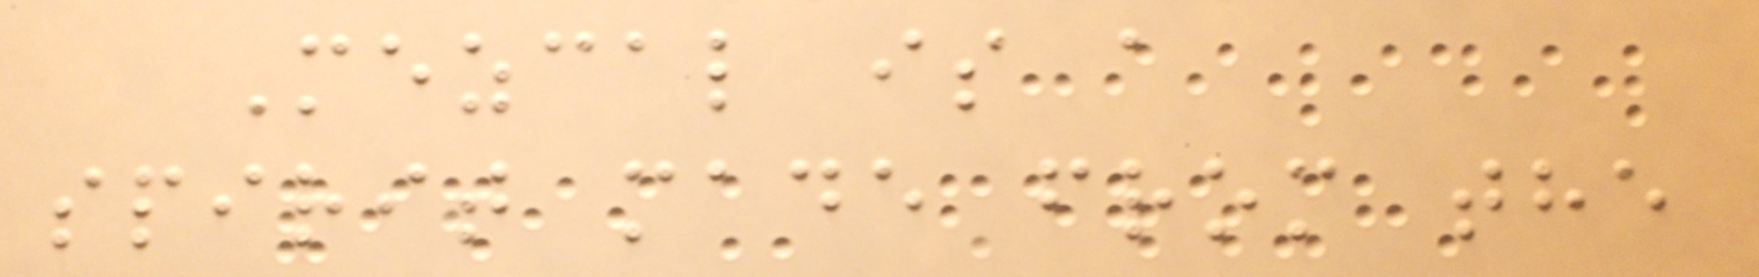Mezcal is a
spirit made from the
